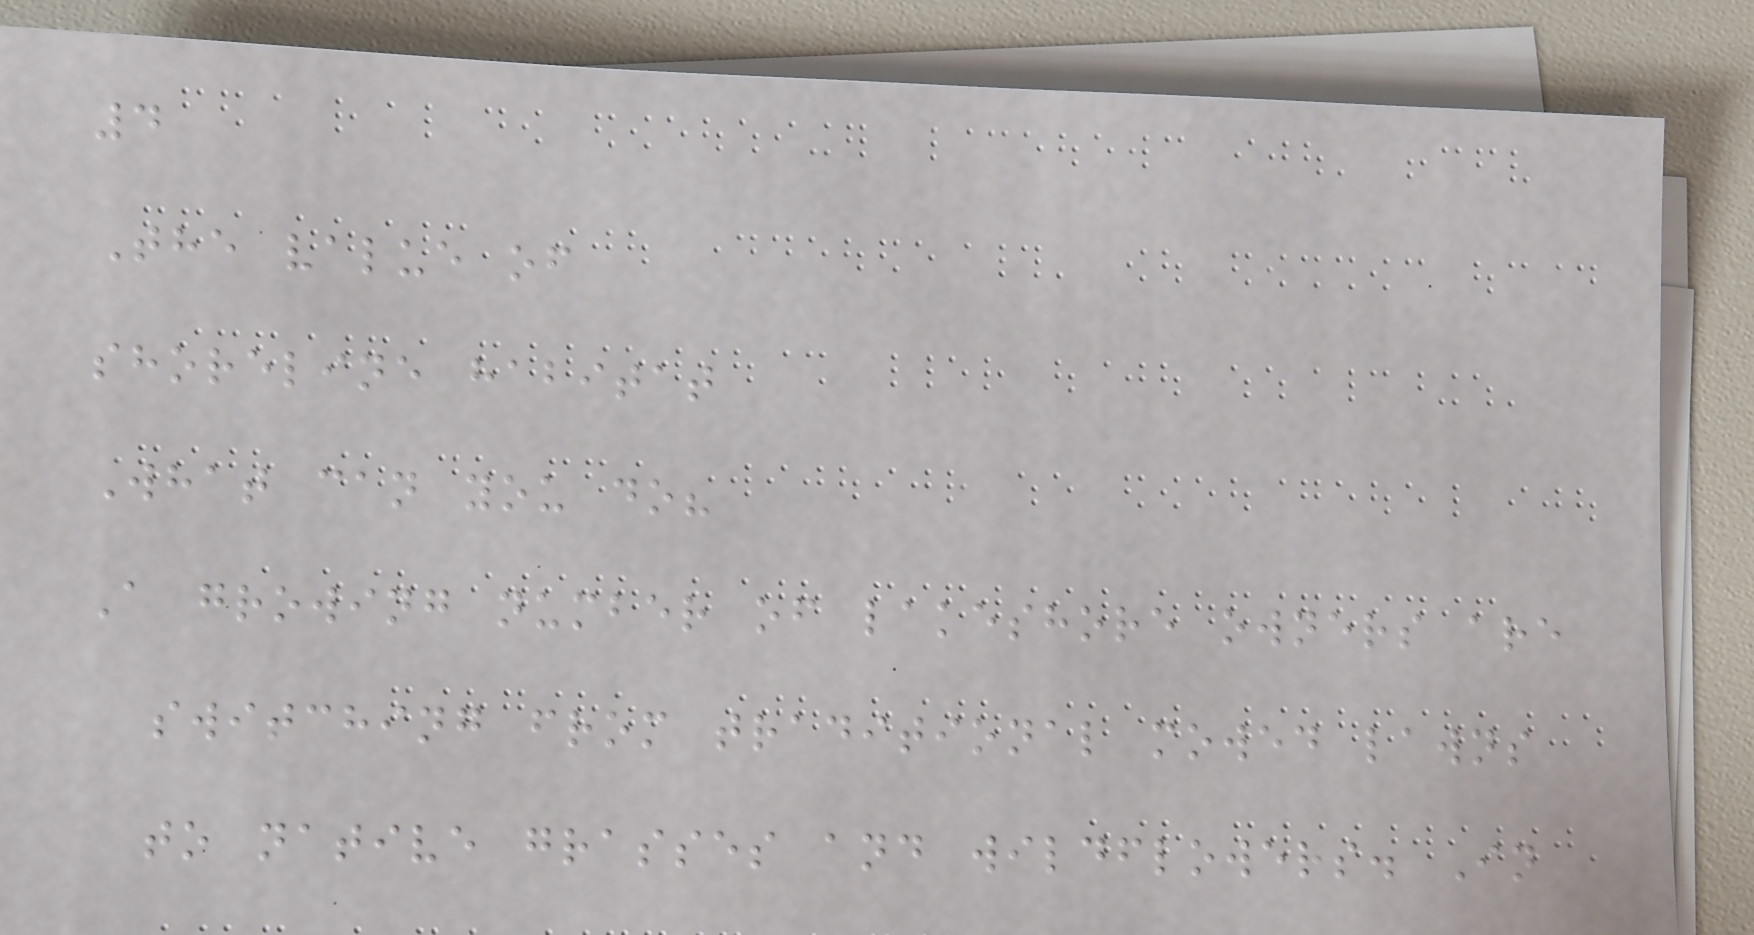4
The value of
shoreline habitat
What can you do?
A growing number of lakeshore owners are
switching from traditional mowed lawns
to native grasses and wildflowers. In
